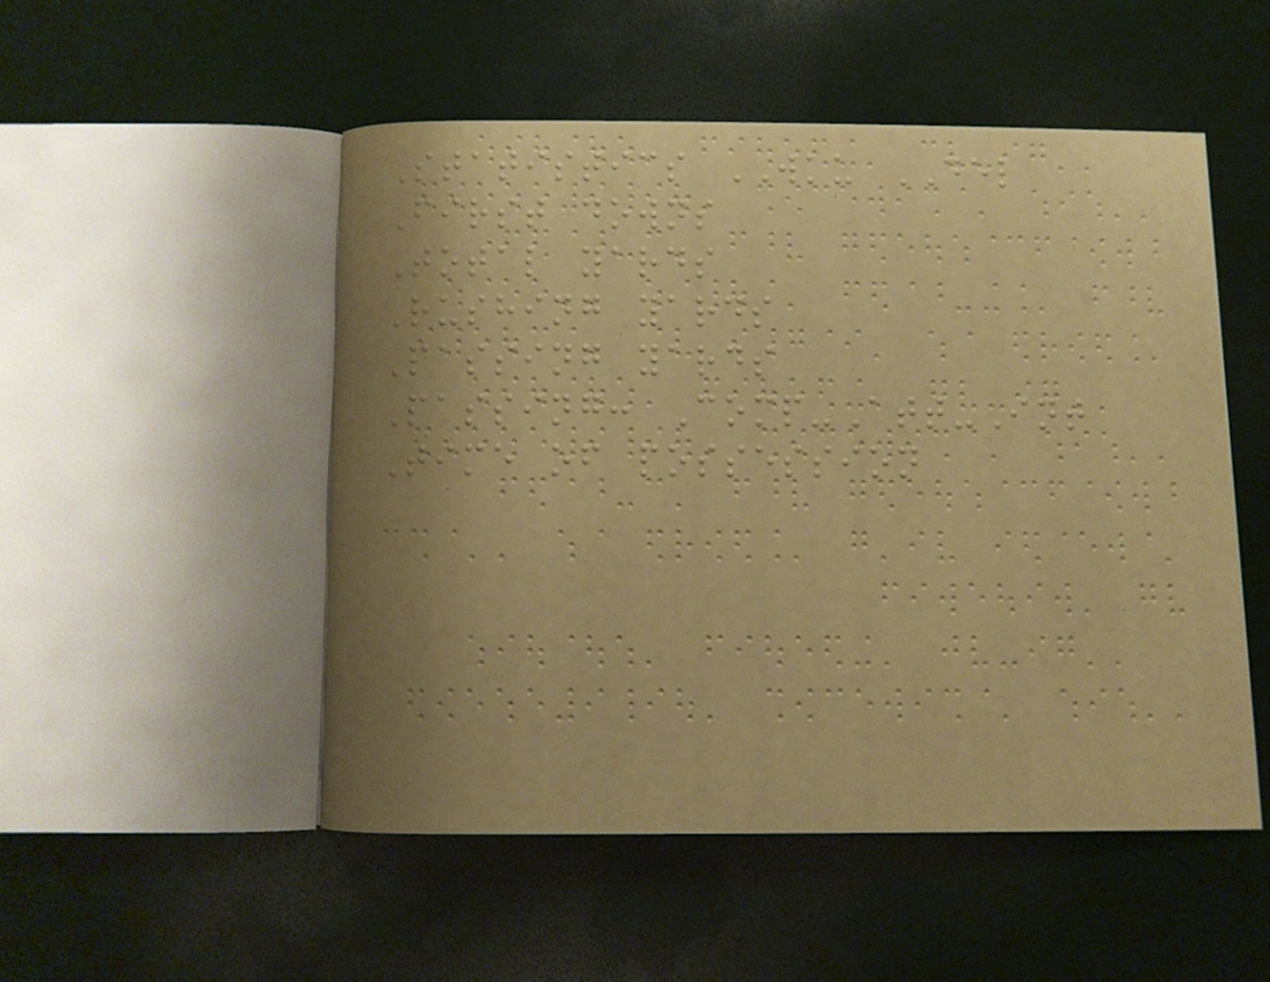Statistics WKU DEL
First downs
Total yards
Rushing yards
Passing yards
Passing: Comp-Att-Int
Time of possession
